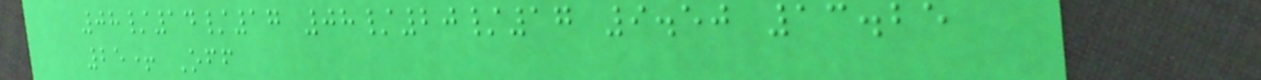08/14/17 08/20/17 9.50 13.25
25+ Off
